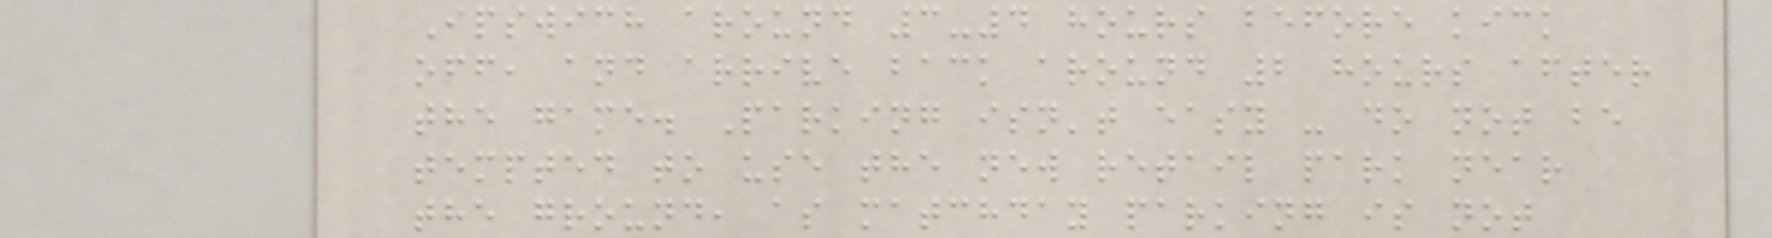Ipswich around 3-4 hours before kick
off, and arrive back around 2 hours after
the game. Parking isn't easy - do not be
tempted to use the new retail park near
the ground, as matchday parking is not
